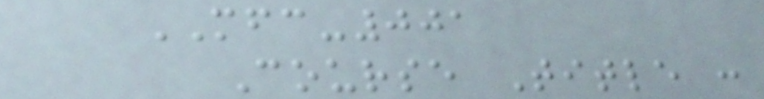MFC-001
Course Title :
